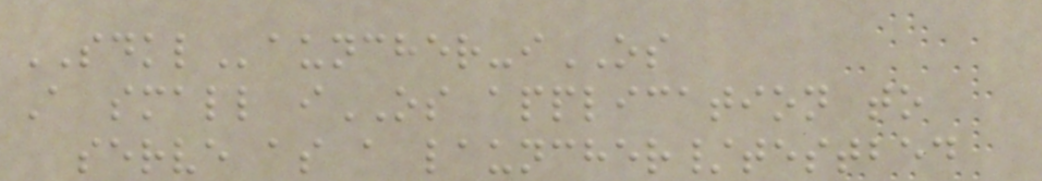SDKLauncher-iOS
A small iOS application to
serve as a launcher/testbed
